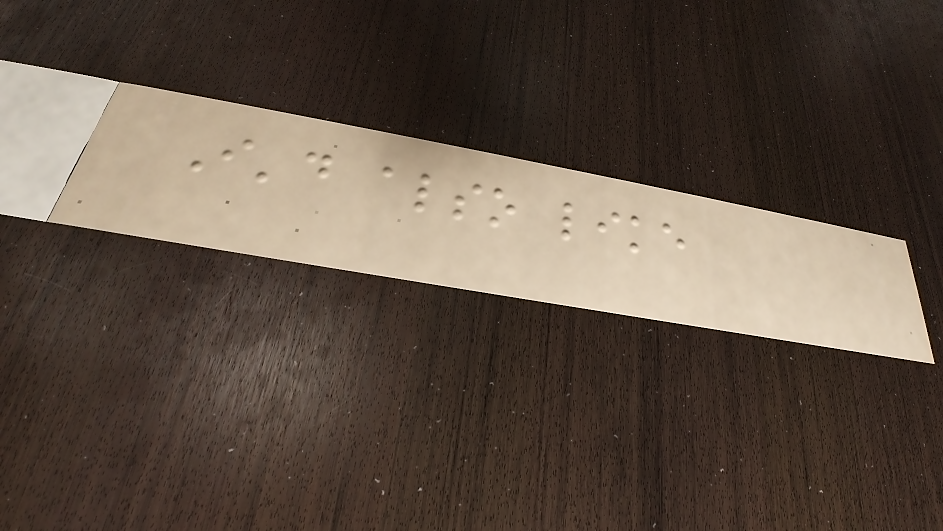I'd also like
